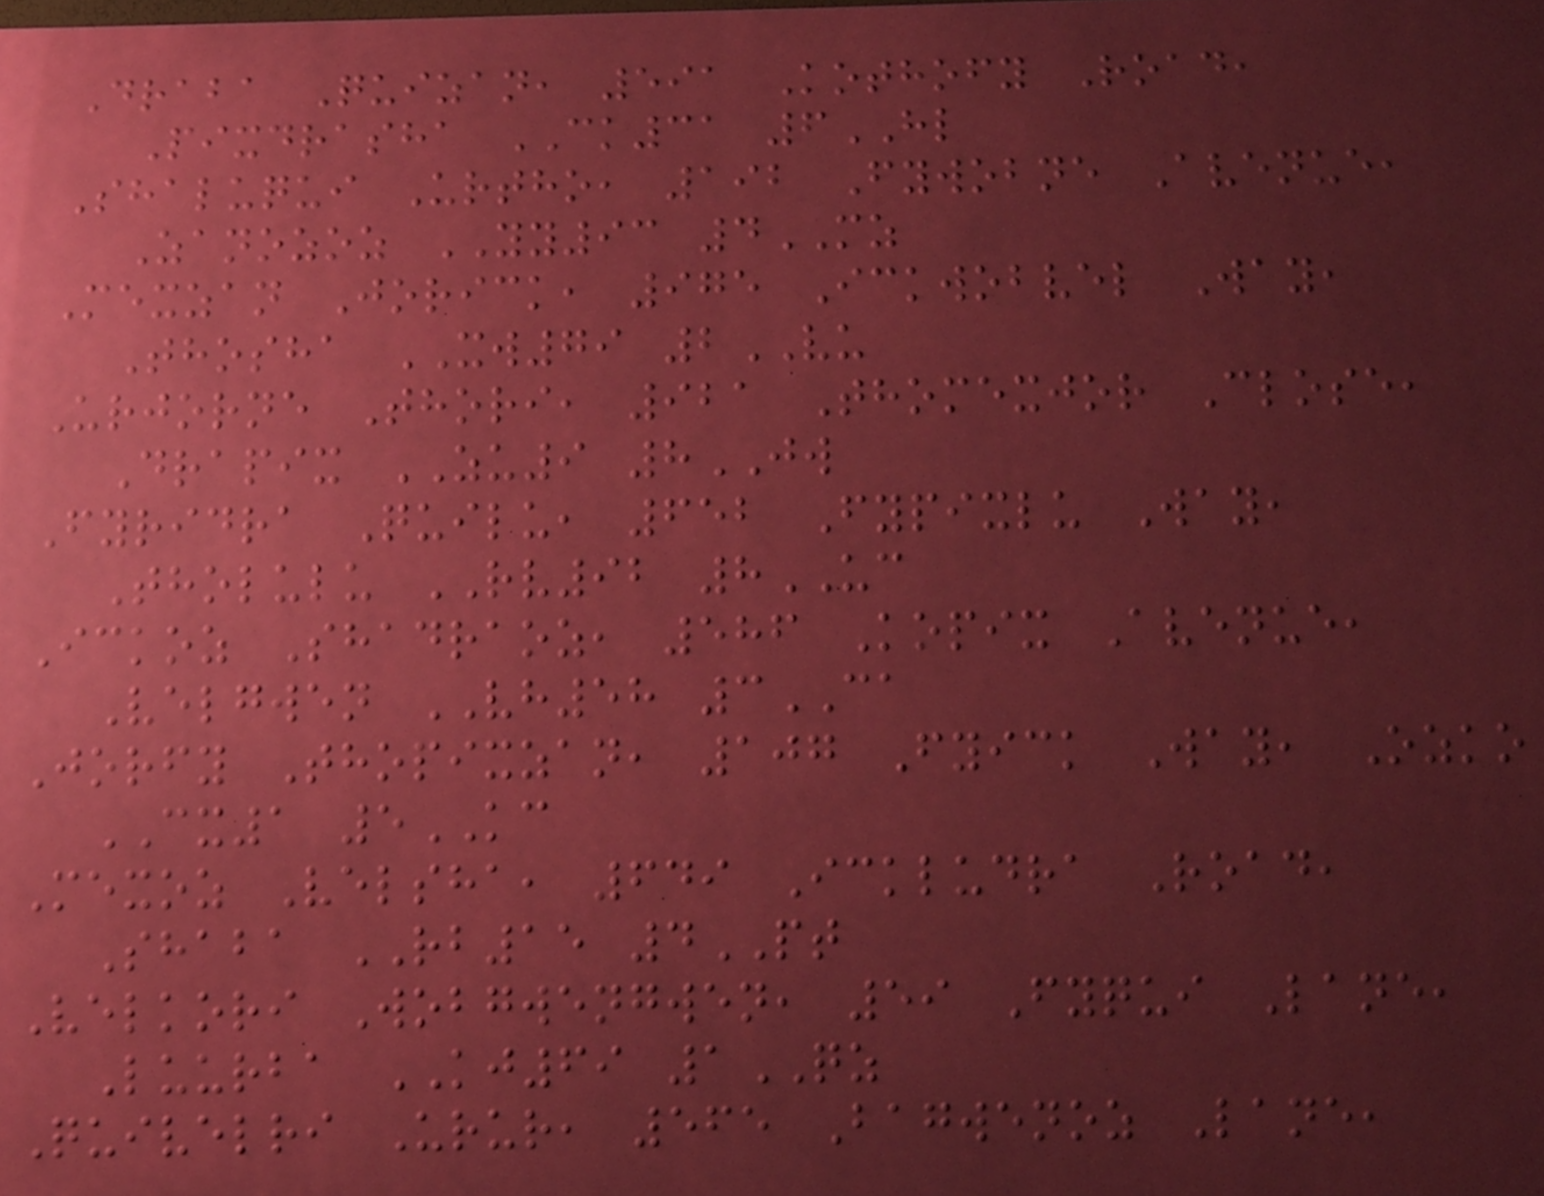Draba Quizan, 591 Kothofy Road,
Pixdrasha CK31 6HL
Shaluqui Urtho, 192 Fywobne Avenue,
Zanozoz YY93 4MZ
Mexzan Jorick, 975 Ickwobvel Way,
Thosha XW79 2VU
Urjorne Thori, 921 Thomexjor Close,
Drapix ZU9 8JW
Fyridra Quilu, 652 Fypixlu Way,
Tholulu RV92 8UC
Ickoz Shadraoz, 586 Kopix Avenue,
Velgwen VH58 3CA
Jorfy Thopixzan, 107 Fyick Way, Ozko
CX1 5KC
Mexoz Velsha, 649 Ickludra Road,
Shaba RB15 4PT
Velkori Wobgwengwen, 59 Fyqui Lane,
Luurba KJ69 1QZ
Quivelri Urur, 565 Bagwenoz Lane,
